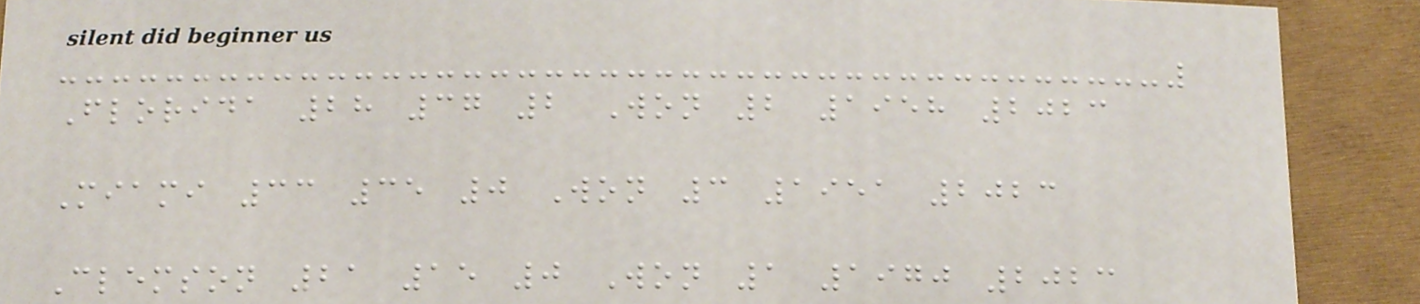Florida 28 37 2 Won 2 1958 2023
Miami 33 35 0 Won 3 1951 2023
Clemson 21 15 0 Won 1 1970 2023
